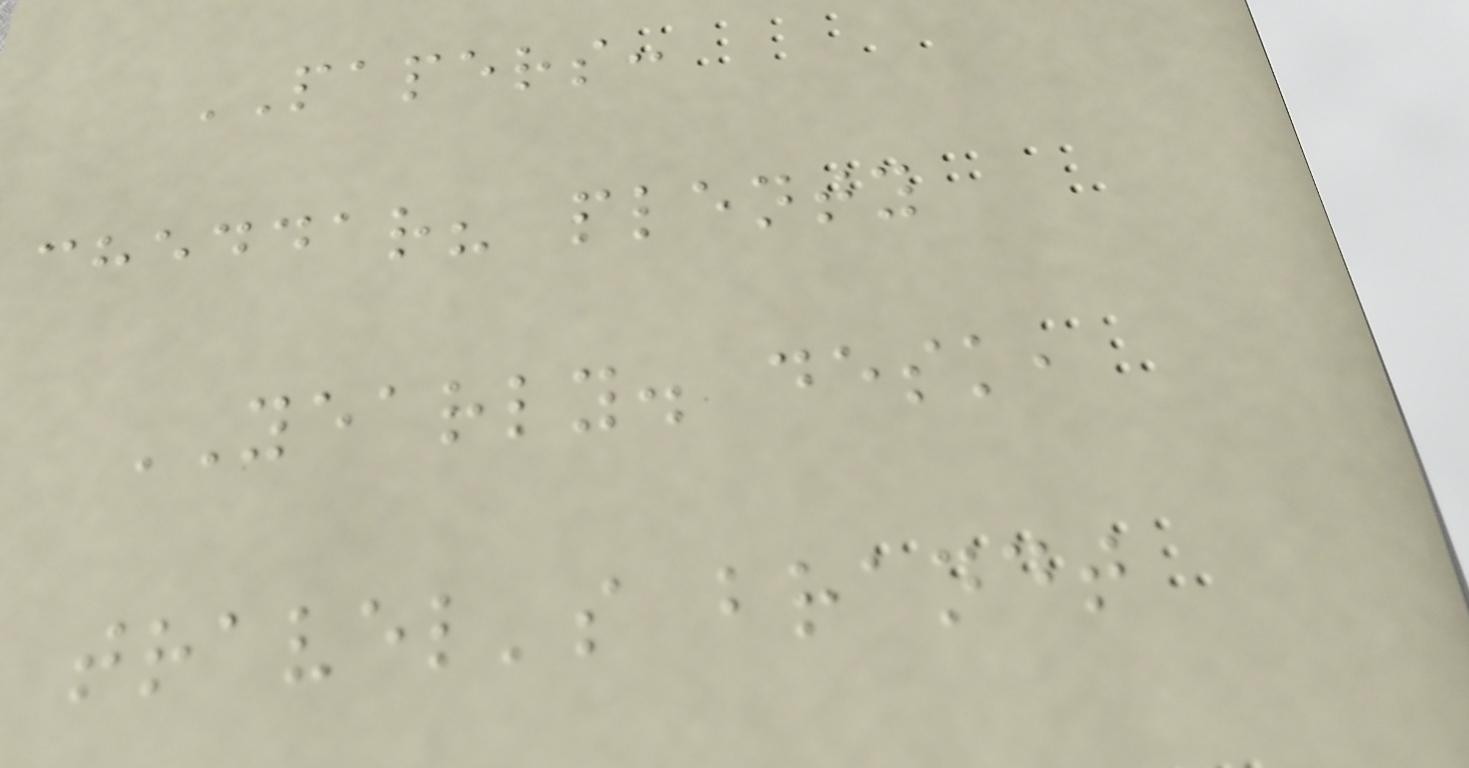PAPERS:
cheddar? plenty
YEARLY. desk,
travel's brandt
